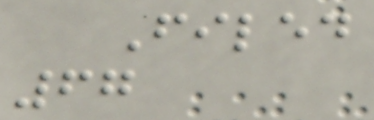Filed
67
